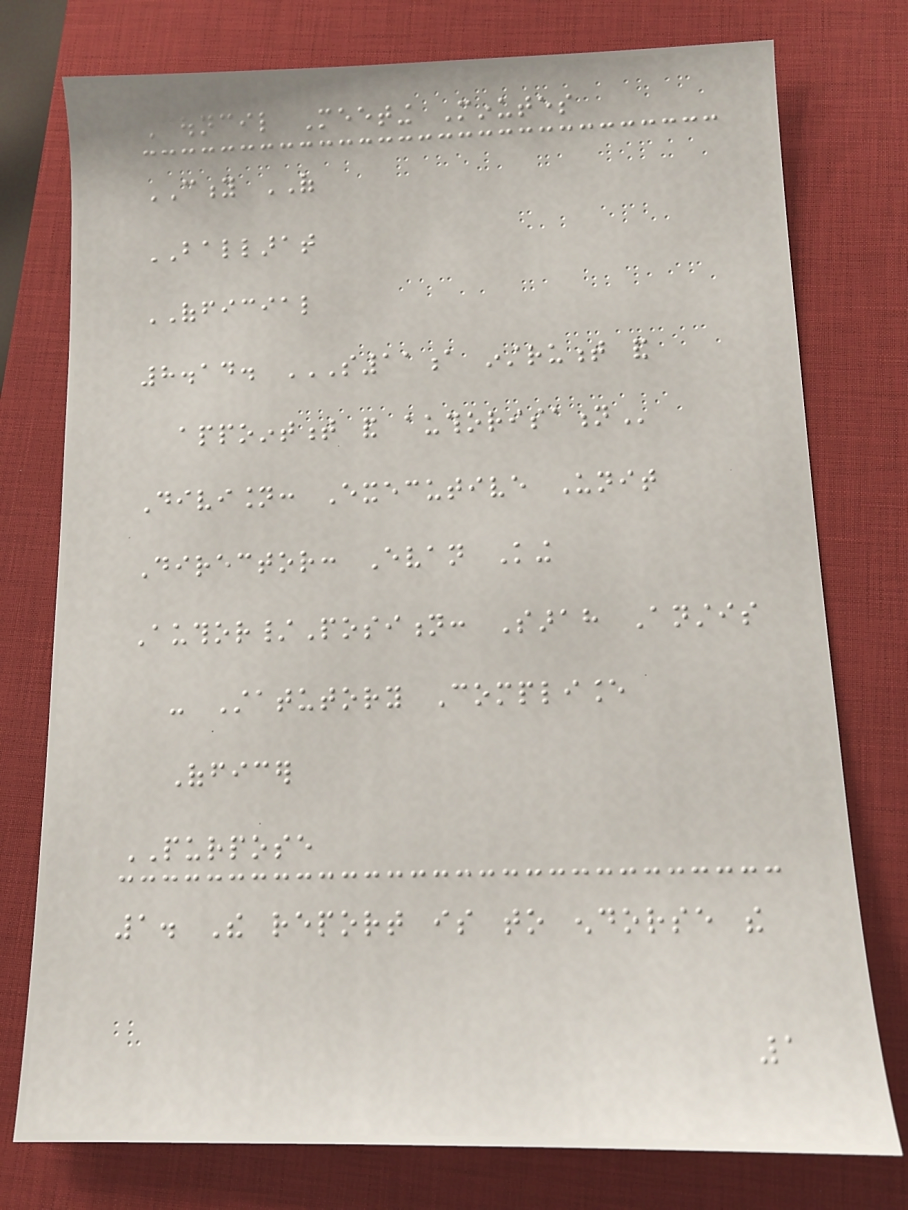Council Meeting Minutes
CITY OF
BALLARAT
OFFICIAL
8.14. S11A INSTRUMENT AND
APPOINTMENT AND AUTHORISATION
Division: Executive Unit
Director: Evan King
Author/Position: Sarah Anstis
- Statutory Compliance
Officer
PURPOSE
1. The report is to endorse the
1
